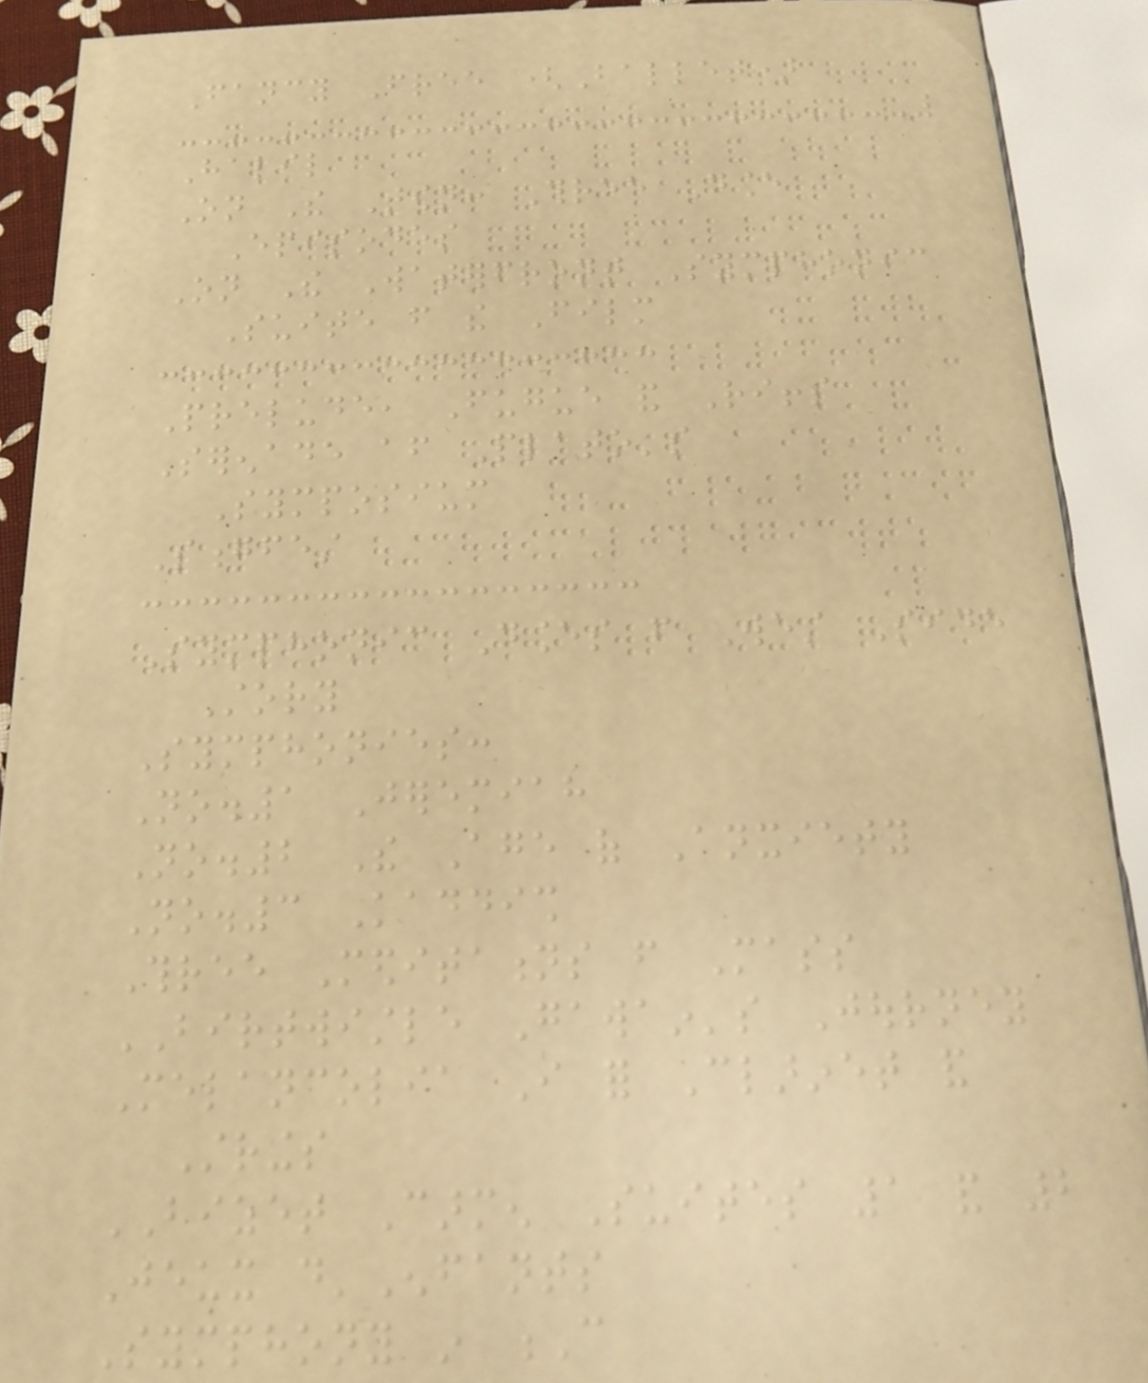Fancy Free (Ballet)
Halil
On The Town: Three Dance
Episodes
On The Waterfront Symphonic
Suite from the Film
Prelude, Fugue and Riffs
Serenade after Plato's
Symposium
Songfest
Symphonic Dances from West Side
Story
Symphonies:
No.1 Jeremiah
No.2 The Age of Anxiety
No.3 Kaddish
Three Meditations from Mass
BIRTWISTLE Gawain's Journey
Melancolia I for Clarinet and
Strings
BIZET Carmen Suites 1 and 2
Jeux d'Enfants
Symphony in C
